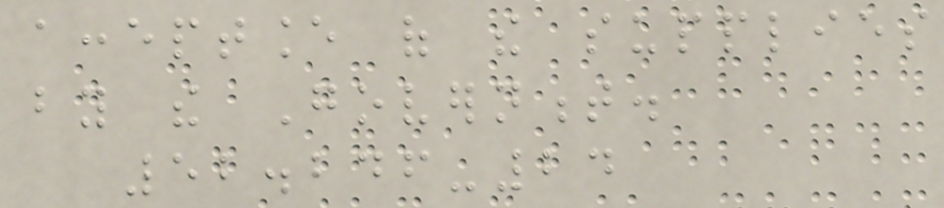acceptance of the supplies
by the Government.
52.246-24
